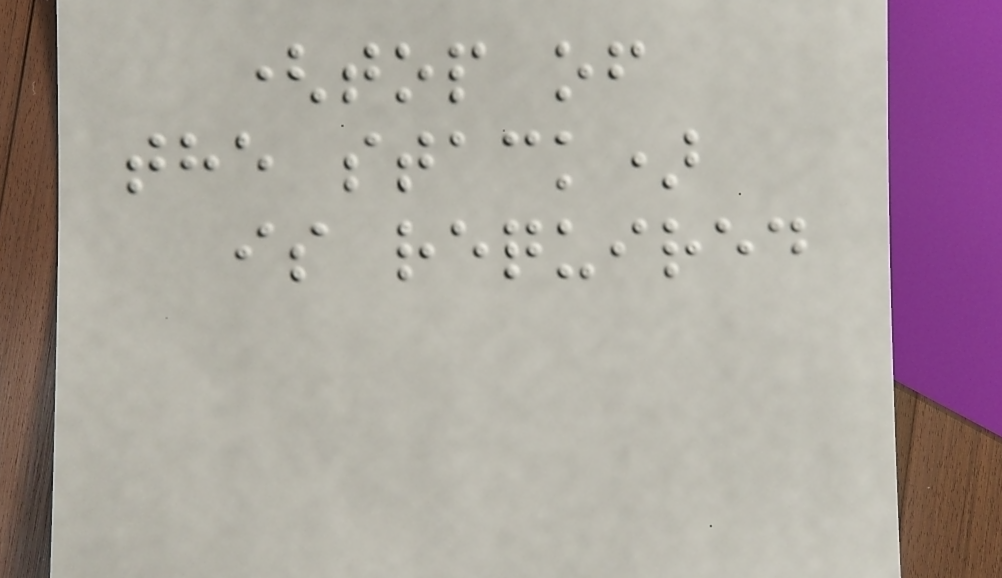(top of
the stack)
is required
